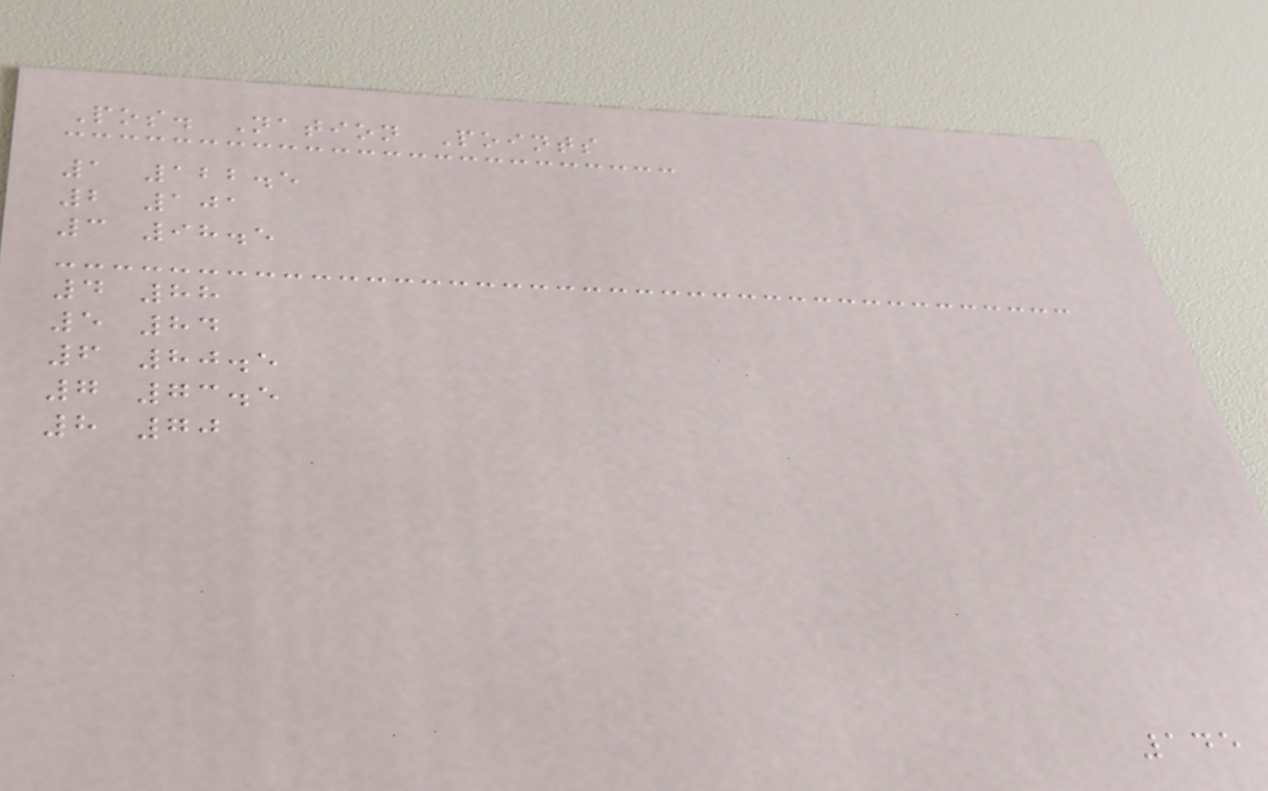Pos. Nation Points
1 122.5
2 101
3 98.5
4 88
5 84
6 80.5
7 73.5
8 70
145
